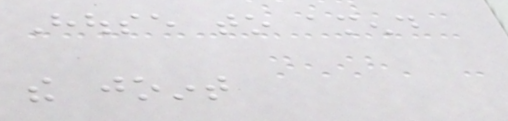House to amend
the joint
